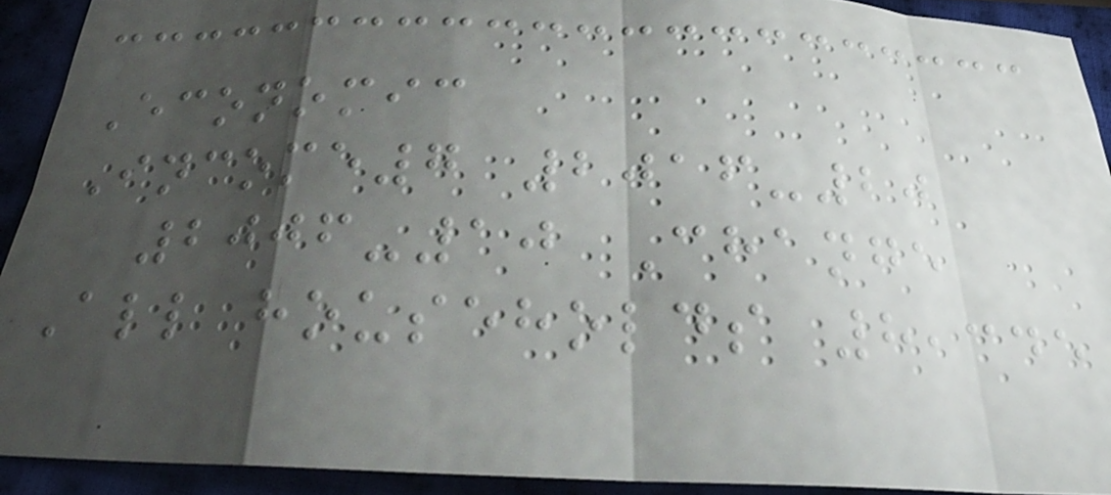Economic
Income7 2016-20
2006-10 Change
All households 8,345
